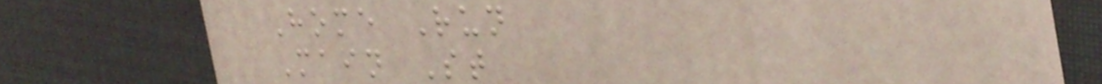Home Run
Main St
